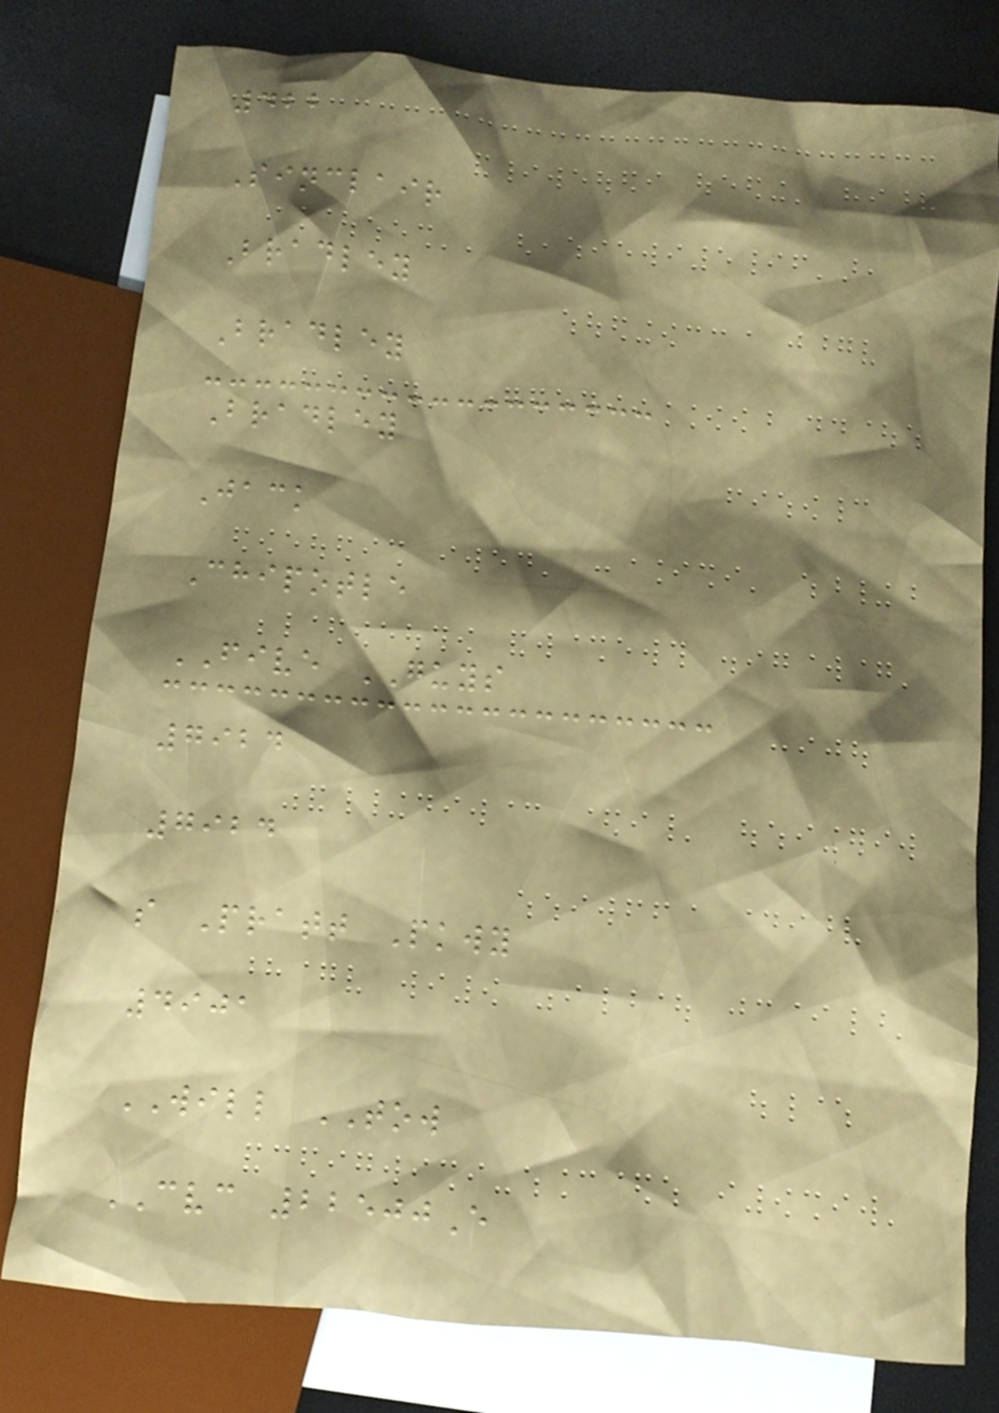422
Sinclair
Bradley
Bradley
Bradley
Jack
Chipotle
FIVE GUYS
7924
7924
s Pratt Pkwy
4901
WILL TOW
CVC 22500E
